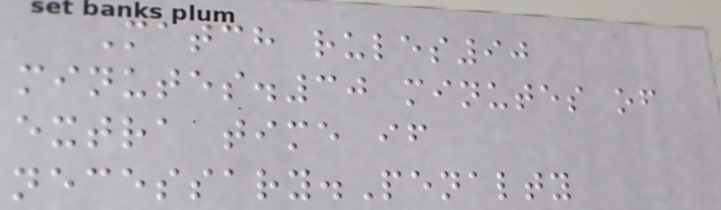Match rules90
minutes.30 minutes of
extra time if
necessary.Penalty
